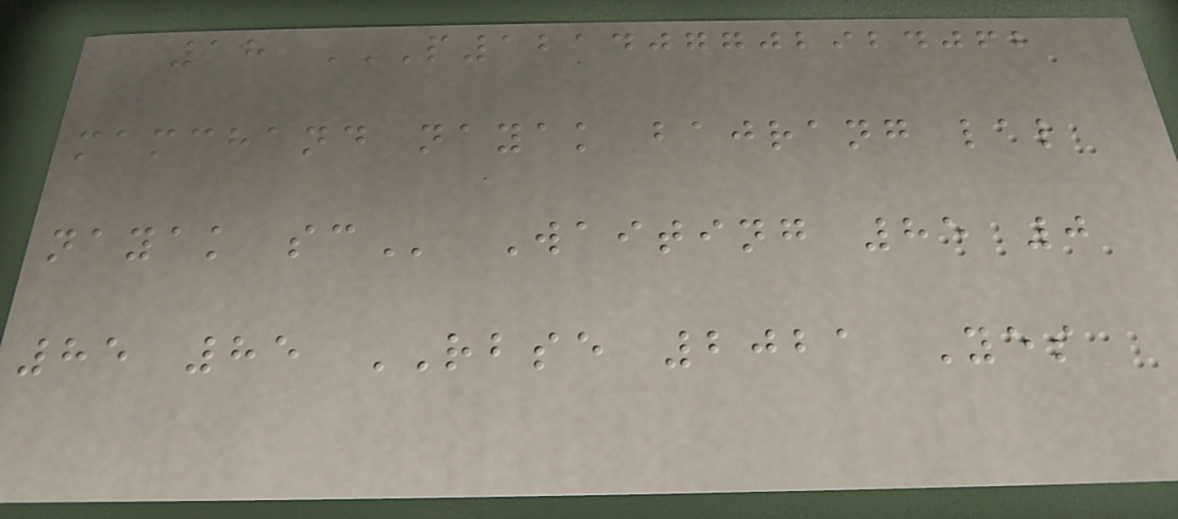18 P121407702924062
MAMCHAND NAYAK BAJRANG LAL
NAYAK SC Waiting 85 0
85 85 RBSE 2021 Yes
